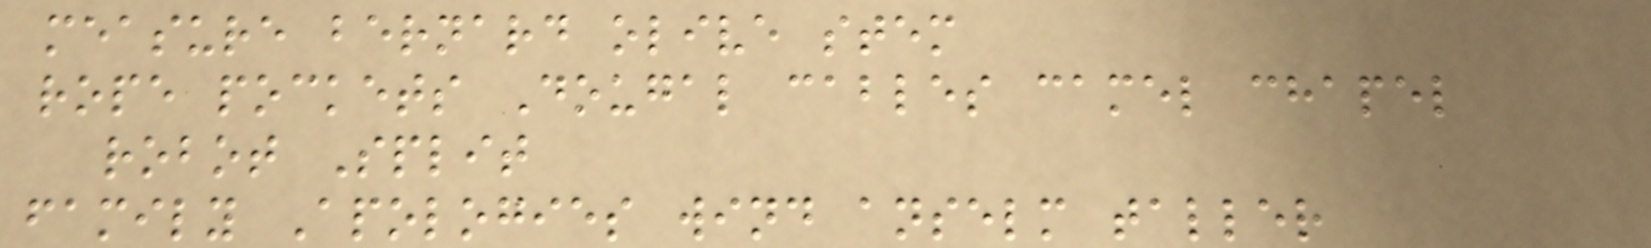measure bernard olive stem
rope pockets Dougal cables camel chapel
robot Split
family Apologies wind anselm taller
